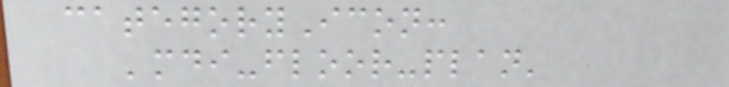categoryIcon:
'mdi-floor-plan'
